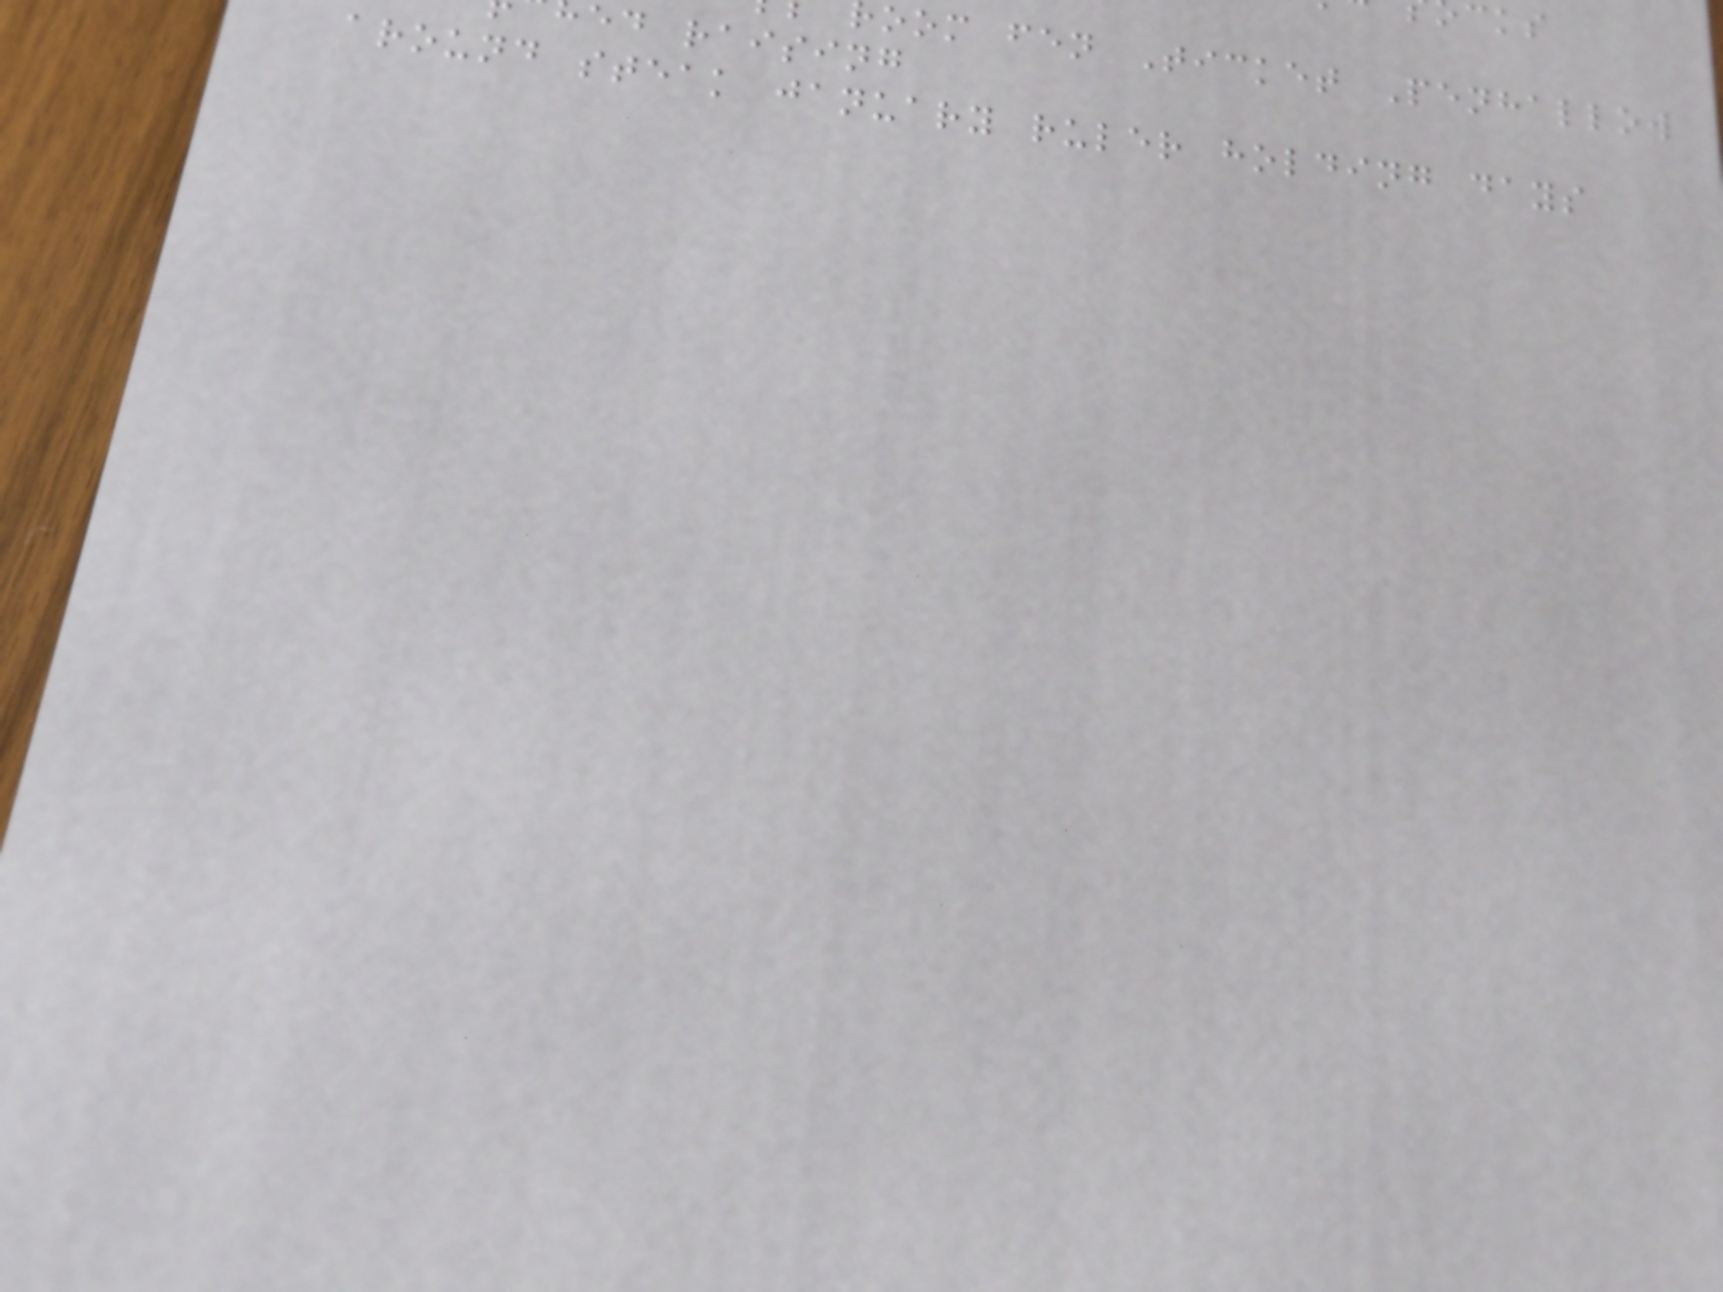oom fen Ticket Penhallow
ed raising
around steak january ruler holding days
